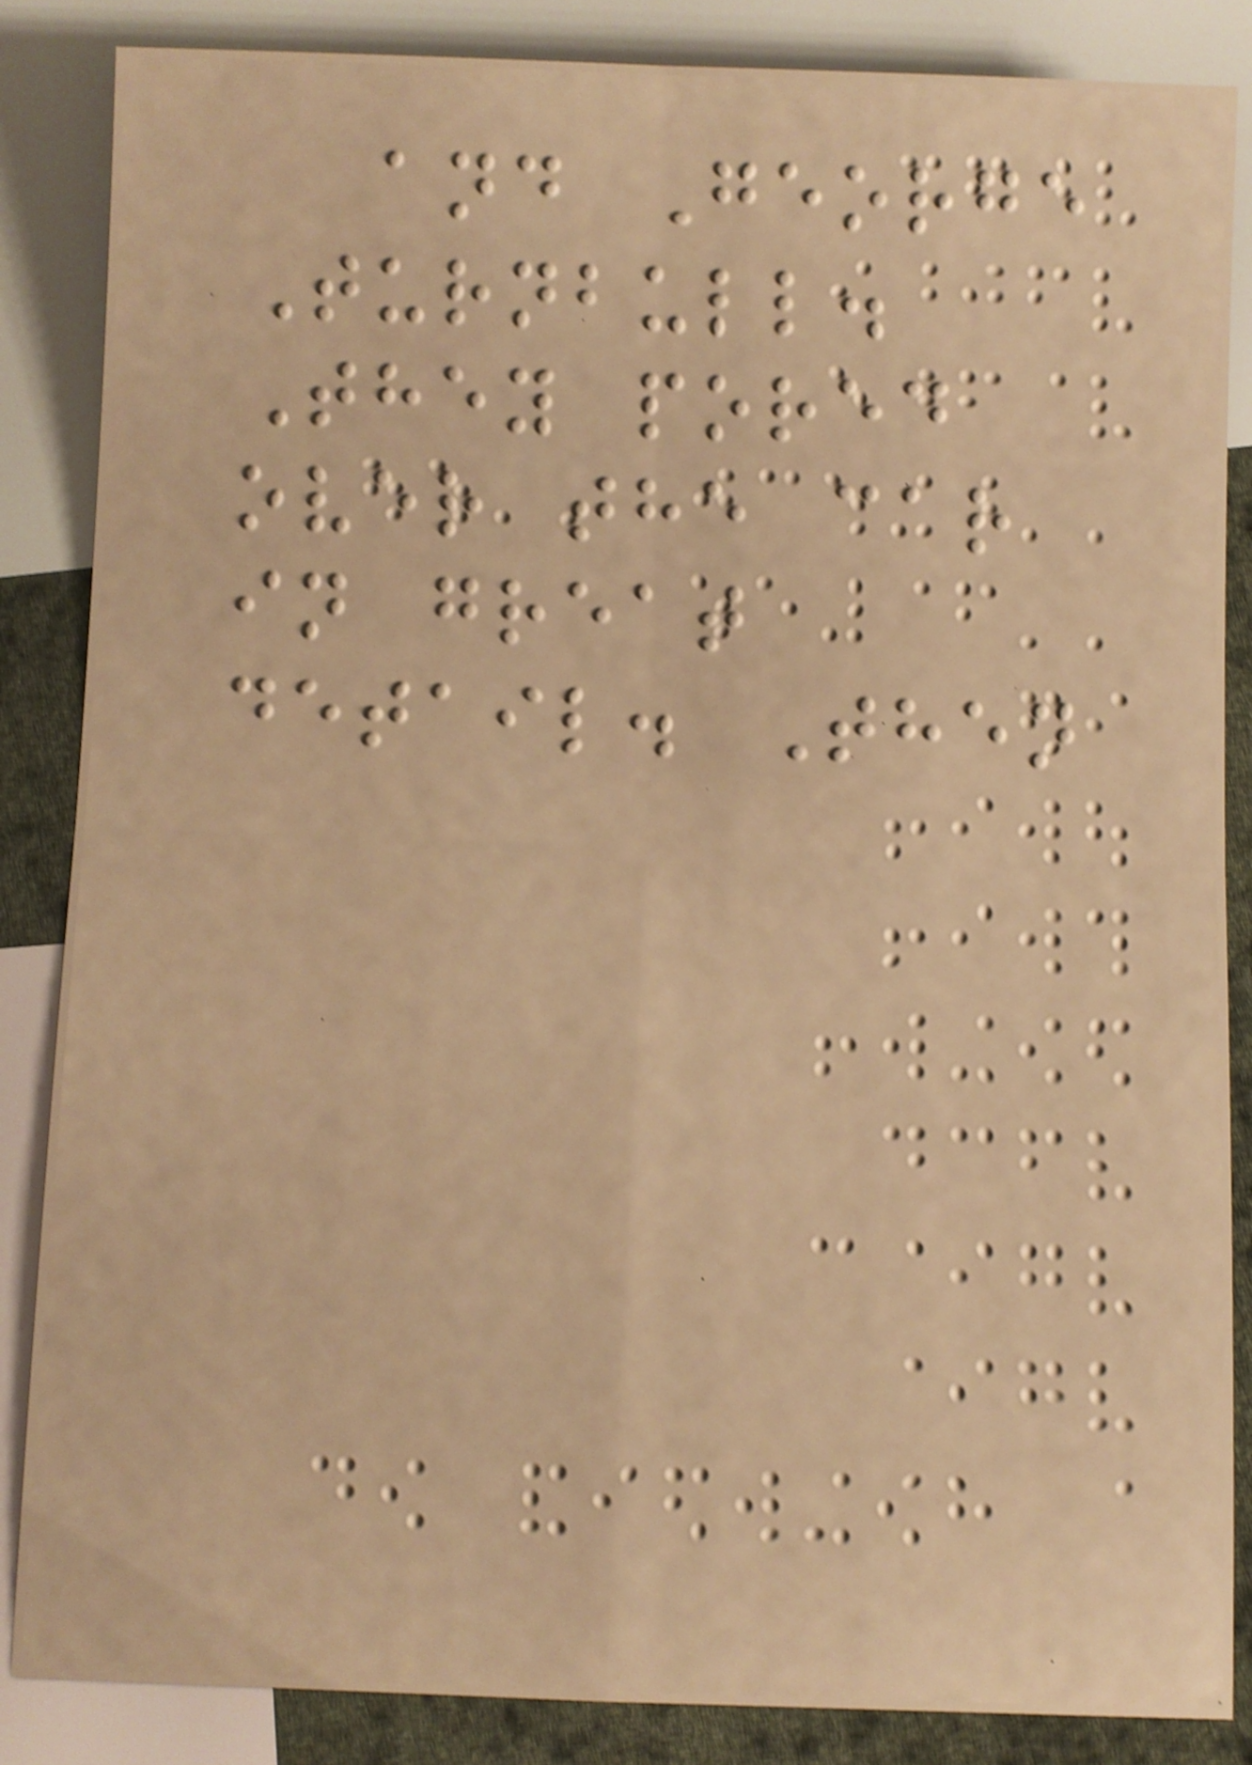and George
Turnbull.
They pored
over the car
in great
detail. Then
